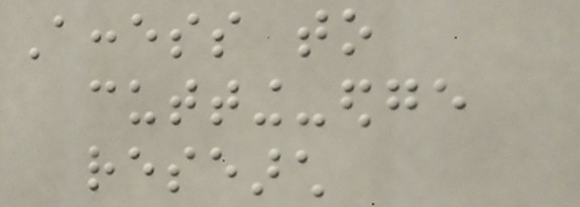Access to
cutting-edge
research
